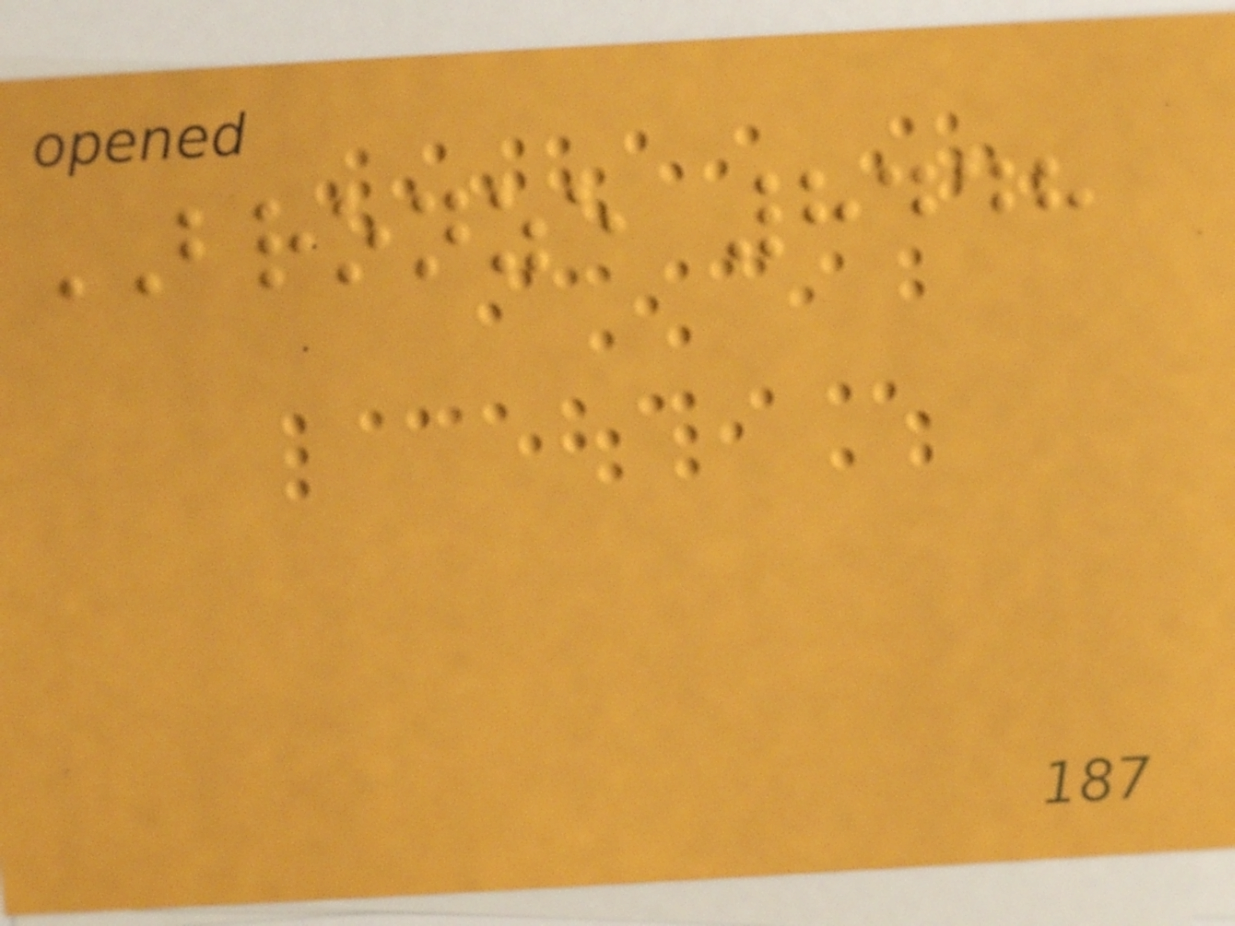BRONZE 8448
